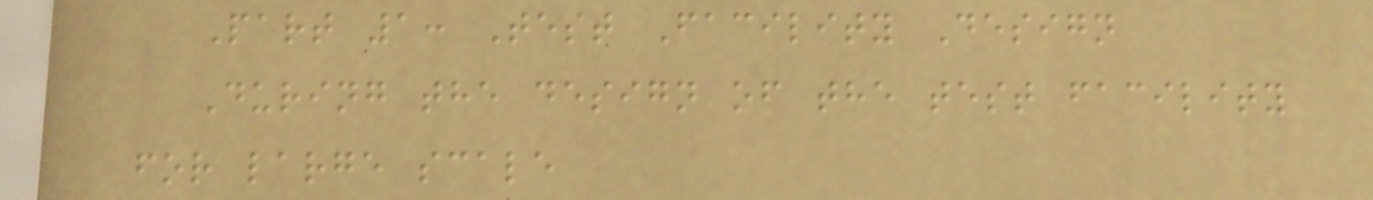Part 1: Test Facility Design
During the design of the test facility
for large scale
